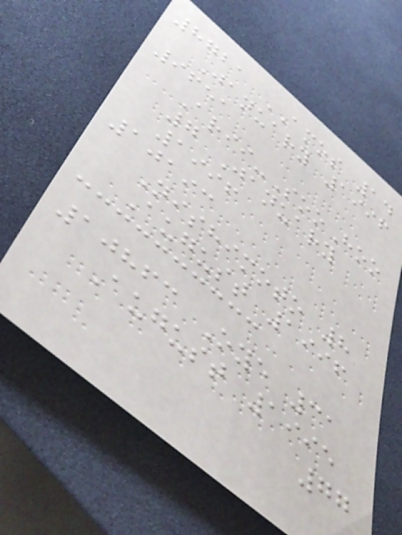8721 AMOS 14
January 1996
9651
Arii-SooHoo
7 January
1996
10193
Nishimoto 8
August 1996
10863 Oye 31
August 1995
77
